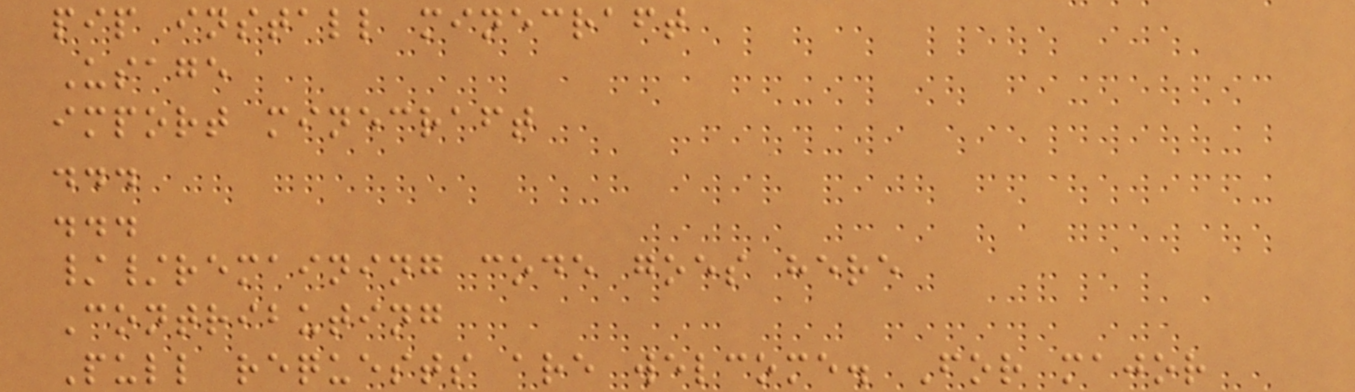pip install minecraft
Usage
import minecraft
...
...
//remaining code goes here
Contributing
Pull requests are welcome. For major
